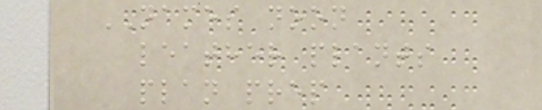NAMES noon
leather plants
plan prep
